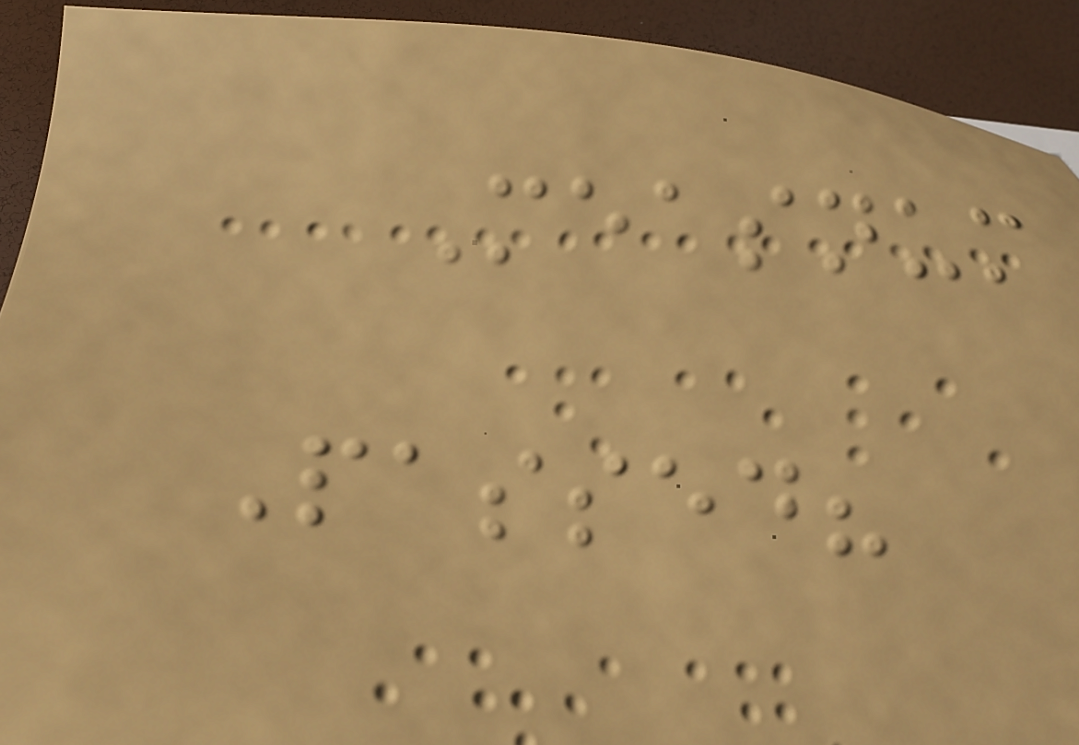Measnum
Passed?
